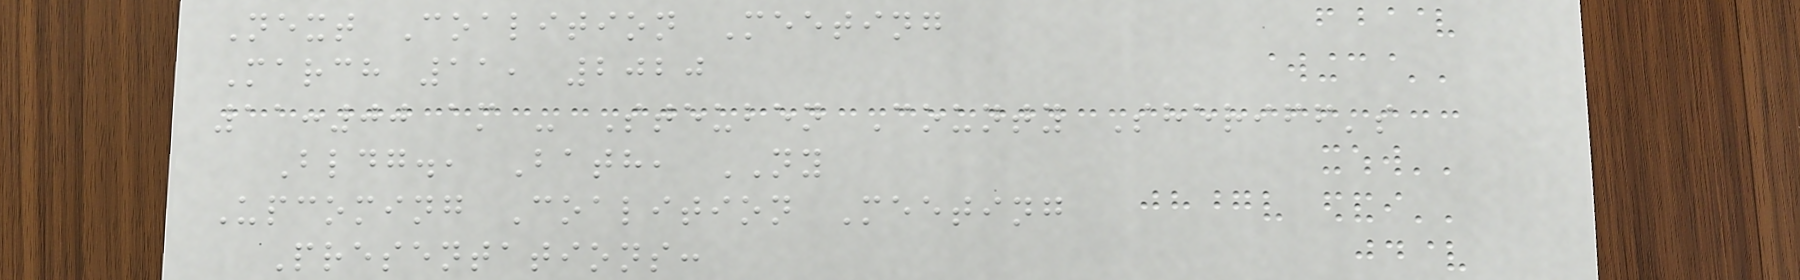Next Coalition Meeting
March 11, 2020
11:00 am - Steuben County Sheriff's
Bldg., Bath, NY
Upcoming Coalition Meeting
Presentations:
